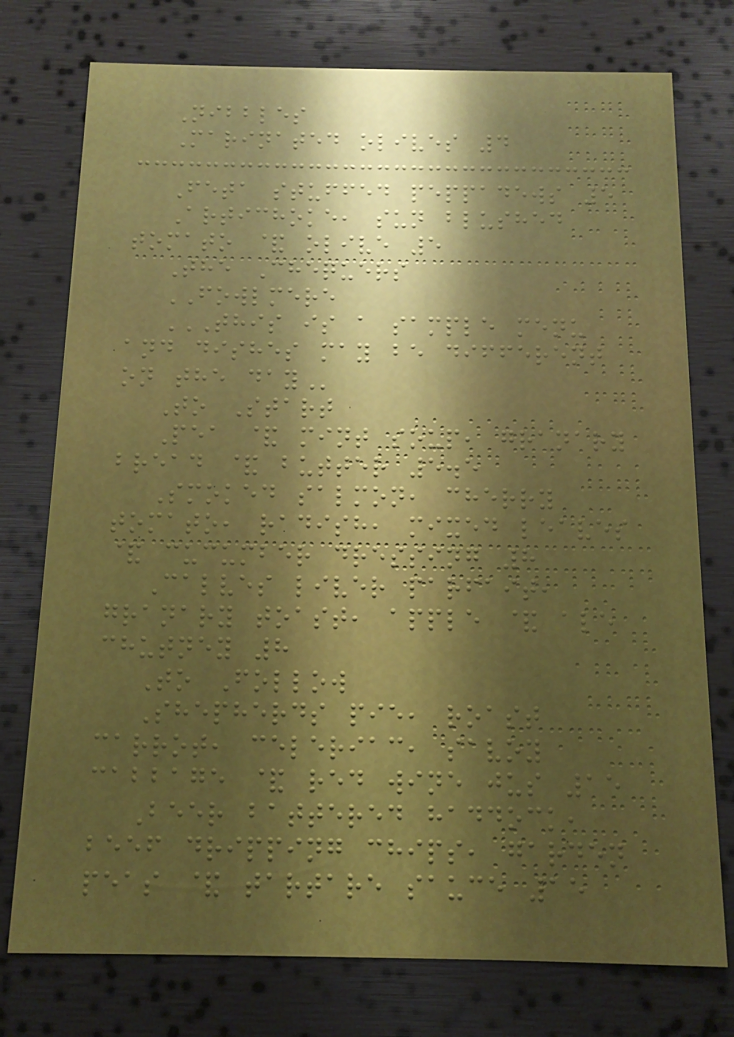Nibbles
Marinated olives 4
Feta stuffed peppadews 5
Artichoke, sun blushed
tomato & olive 5
The Chequers
FOWLMERE
THIS IS A SAMPLE MENU
AND DISHES MAY BE DIFFERENT
ON THE DAY
To Start
Pea & mint soup, granary
bread & butter 5.5
Smoked salmon, cherry
tomato, radish, mixed leaves
& cucumber dressing 8
Calves liver parfait,
granary toast, apple & ale
chutney 8
To Follow
Shepherds pie, roast
carrot, celeriac, savoy
cabbage & red wine jus 15
Beer battered haddock,
beef dripping chips, garden
peas & tartare sauce 15
